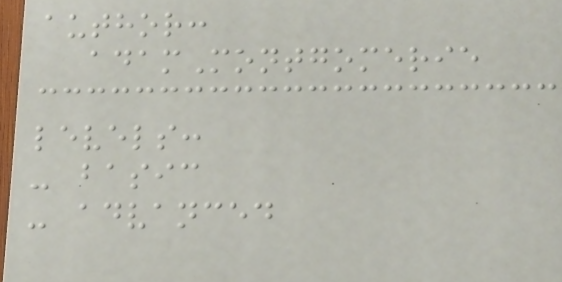author:
adamMontgomerie
levels:
- basic
- advanced
